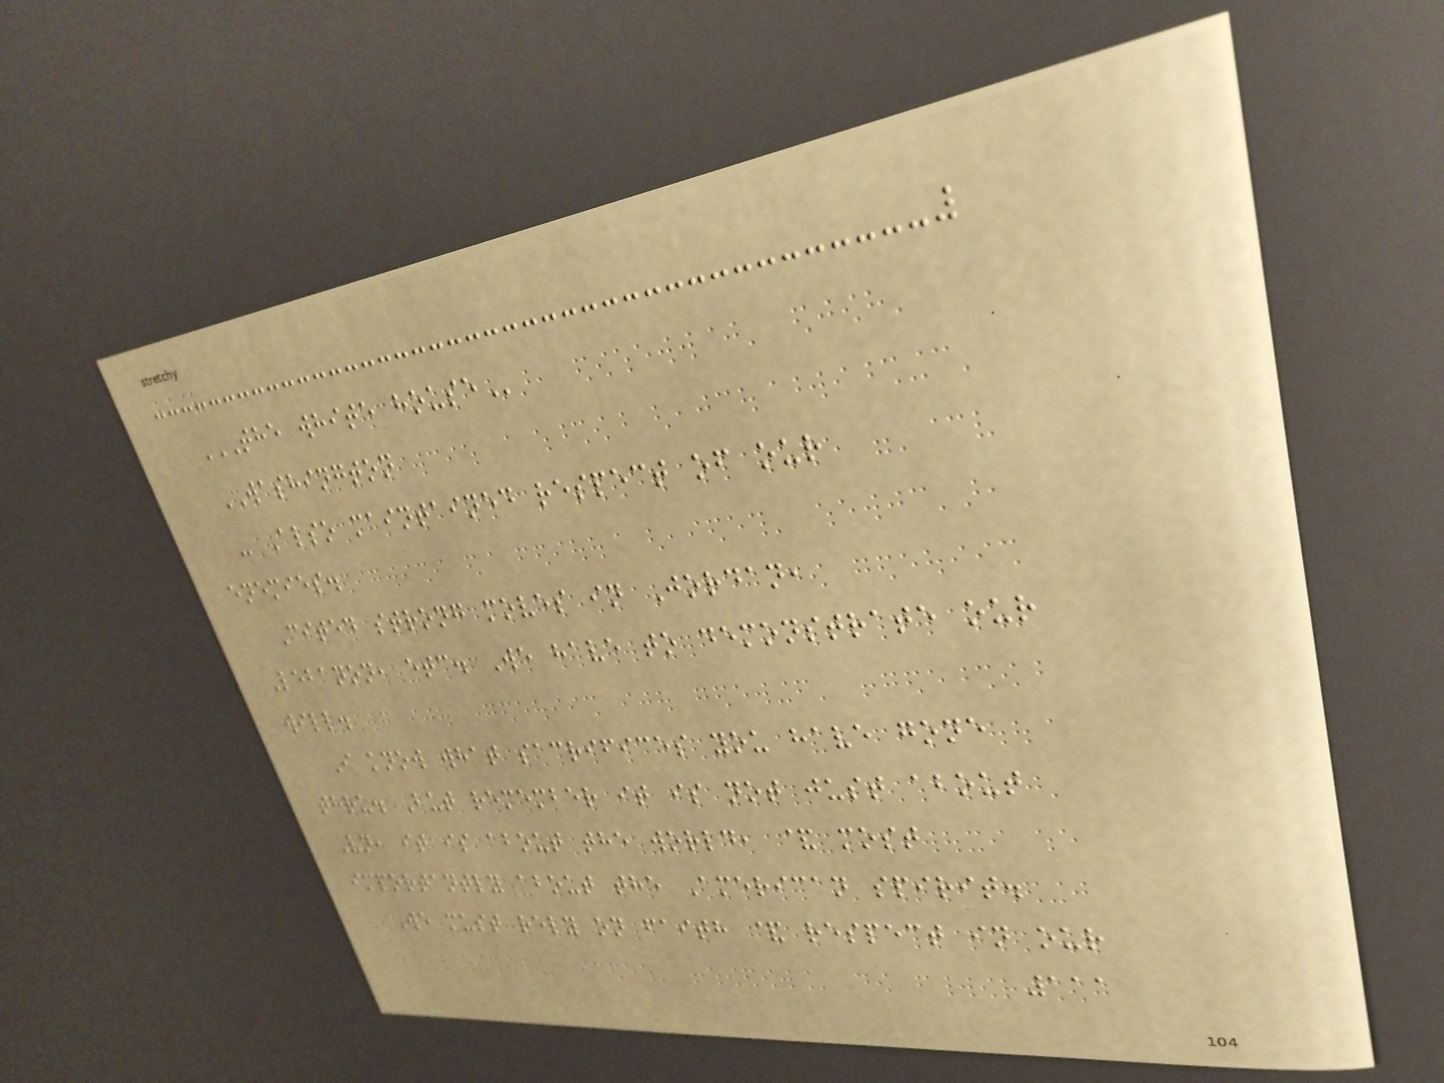THE WHITE HOUSE
WASHINGTON
- Also maintained respect of our
enemies.
Cited strong moves in Jordan,
Lebanon, etc. We have to demonstrate our
will.
I know what sacrifices you have gone
thru. But remember it is not just about
Vn, it is about the world, & most
importantly about the American spirit.
We must rely on faith & respect in our
111
